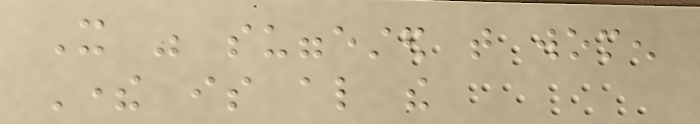It was suggested that women
There is also the
